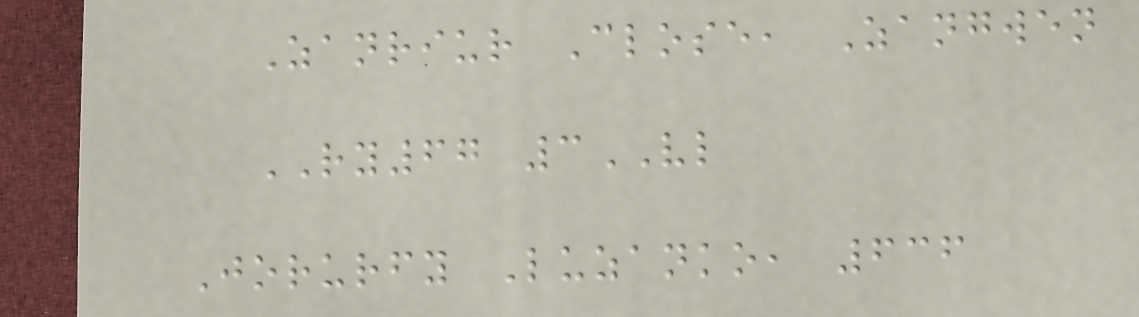Zanriur Close, Zangwen
RY67 3VL
Jorurfy Luzanko, 636
